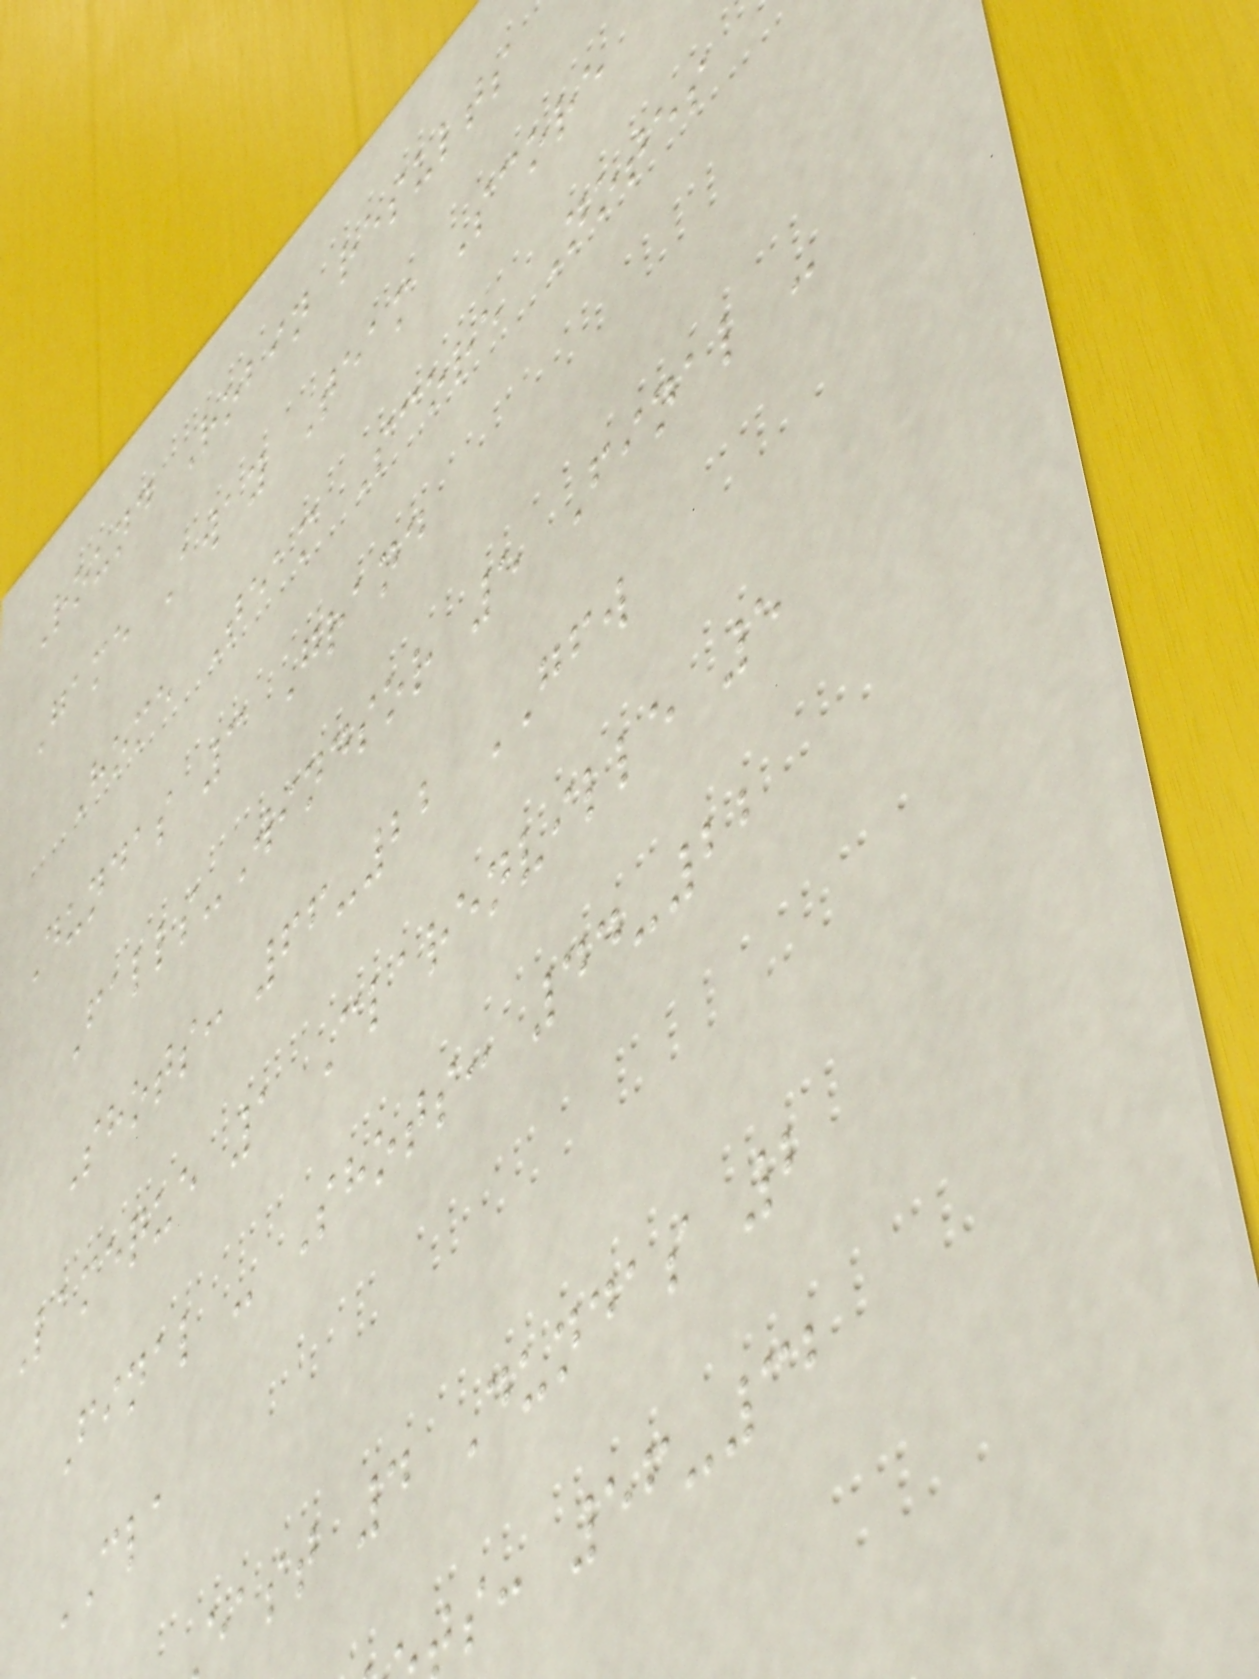Round Robin results
Game Away Team Score
Home Team Score Notes
Dundas 3 Grand
Falls-Windsor 5 Final -
Shots: 66-22 GFW
Lameque 1 Clarenville 5
Final - Shots: 44-22
CLA
east 4 Dundas 2
s: 56-32
